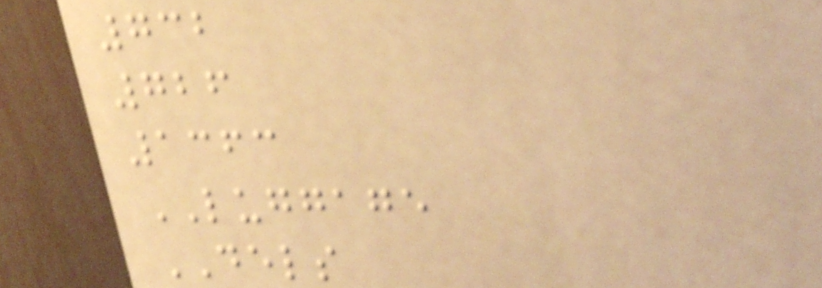732
726
1363
LUGGAGE
DELS
